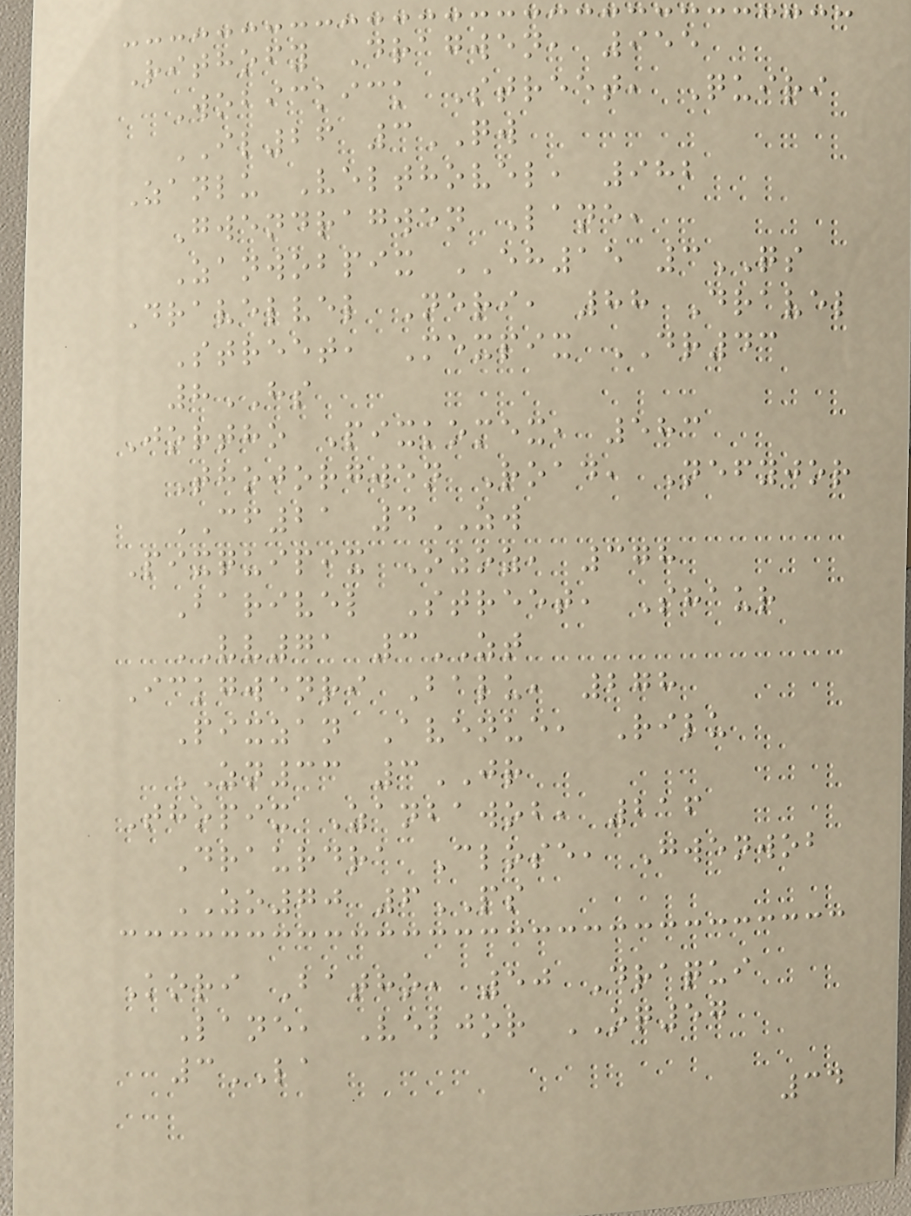Rithofy Dragwen, 955
Wobickick Street, Quiri
IL26 3QW
Zanlu Velthovel, 982
Gwendragwen Lane,
Zanwobpix EH15 3QS
Dravelvel Neri, 88 Dravel
Street, Mexpix DR43
8HS
Jortho Pixkomex, 583
Thojorgwen Road, Nefyjor
CF21 4ZW
Pixquipix Ozoz, 378
Barivel Street, Shaur
VV71 3ZT
Ickgwenri Balu, 278
Pixzan Avenue, Rilu
ZN33 3JR
Thopix Zanbawob, 216
Draurdra Close, Gwenwob
ZO70 6PS
Kori Batho, 50 Draqui
Lane, Veljor OQ57
3LA
34
